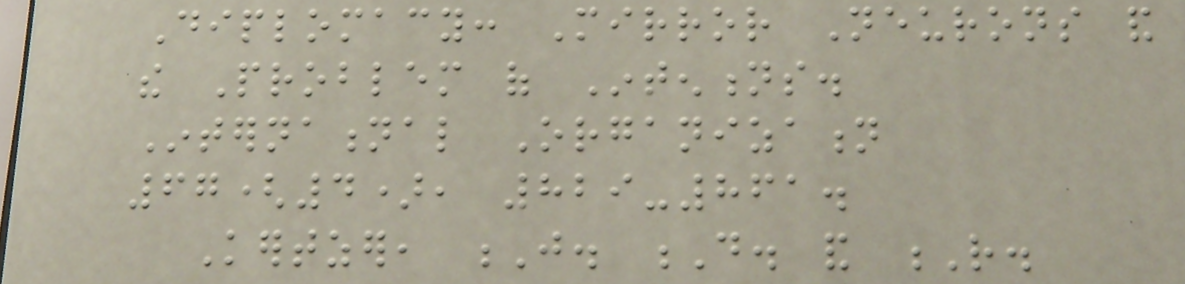Diplomacy: Mirror Neurons and
the Problem of Intentions.
International Organization
67(4), 829-861.
Kertzer, J. D. and R.
